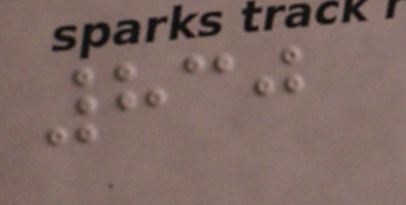830
